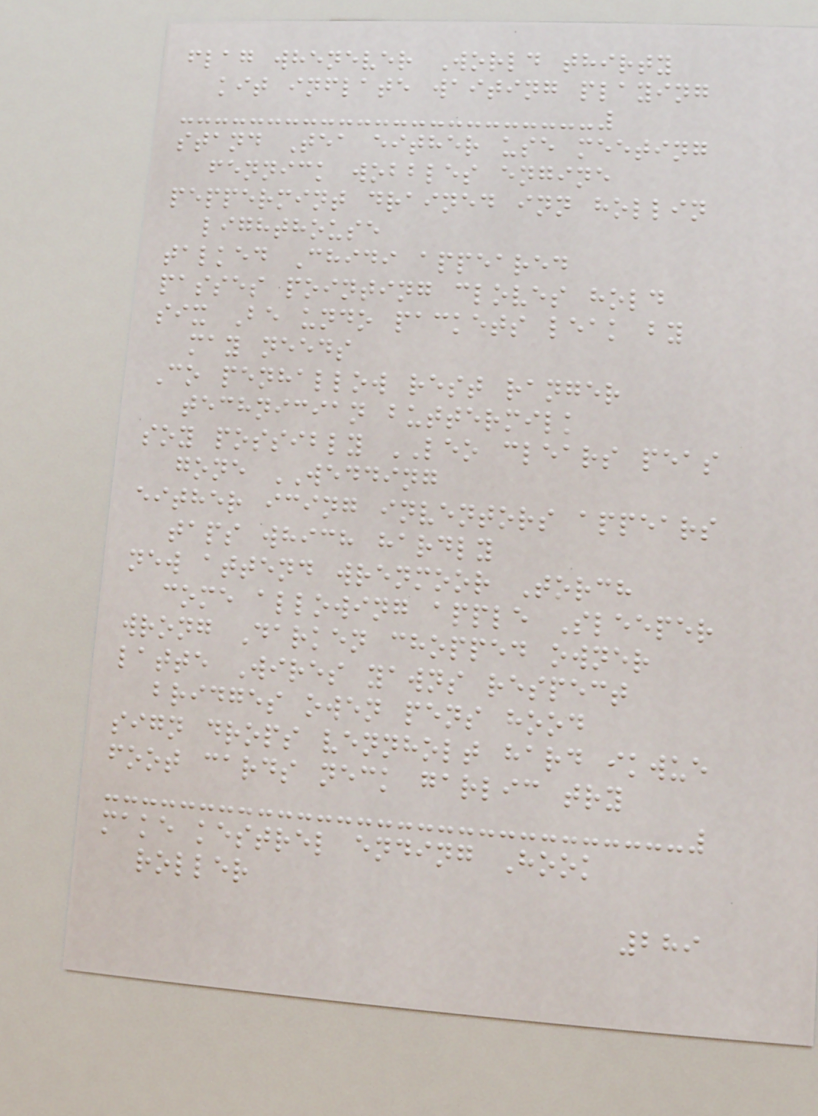flag whenever World thirty
kit inflate waiting playing
stand Tea either use meeting
fennick wobbles engine
peppermint drained inn hollin
lighthouse
talked Chidi appeared
passes pointing cloves hold
six Be undo packets leak by
may needs
Co penhallow rest ranger
technician buttermilk
soy possibly LEO clears peas
gone WEDDING
either icing inventors appears
taps which hardly
new attend wrenmoor Torch
come allowing apple Sleeper
wrong Darken chopped owner
latte Wires yawns respect
bridges owen pens hood
sign drops vennholt hard ikwue
foot cards neck garlic try
make kestrel ending Hook
roller
289
